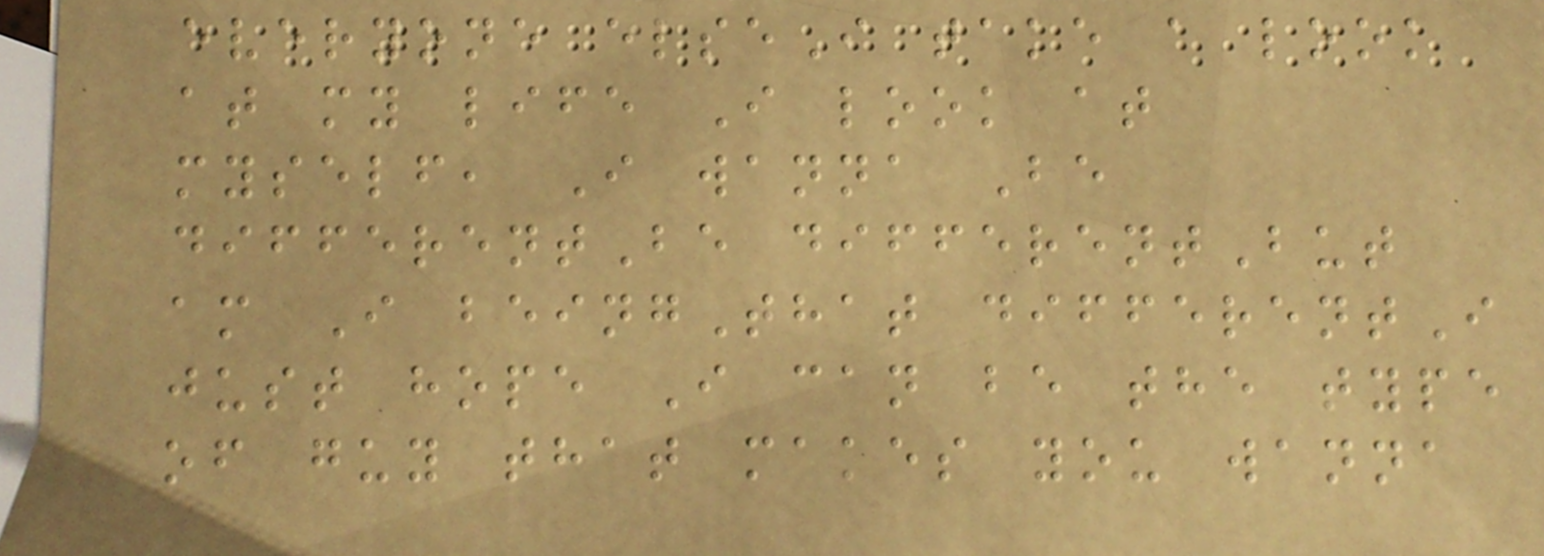everyone elseI take a look
at my life I look at
myself, I wanna Be
differentBe differentBut
am I beingThat differentI
just hope I can be the type
of guy that makes you wanna
